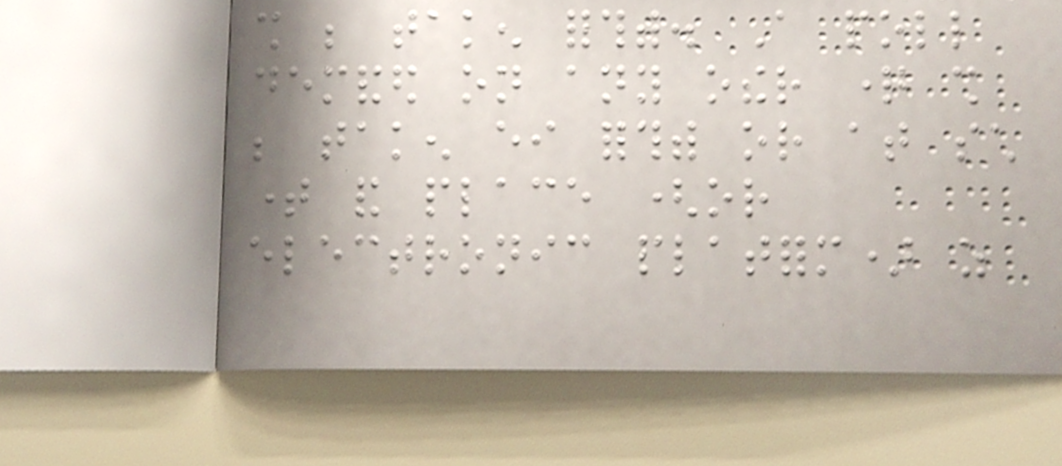shall be taken forthwith. A poll
demanded on any other question shall
be taken either forthwith or at such
time and place (or
electronic platform) as
